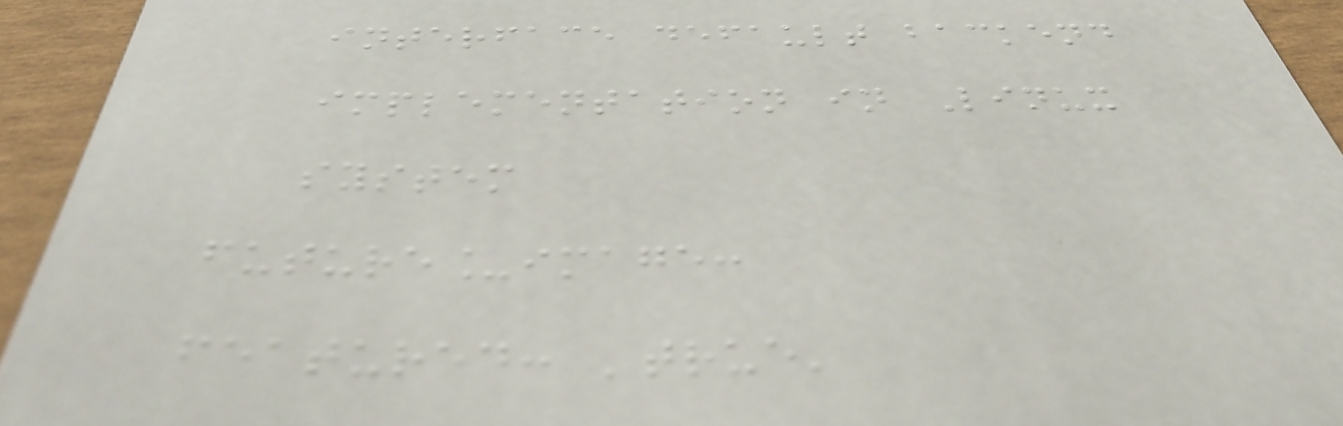interface default backend
implementation in Linux
system
future_image:
featured: 'true'
